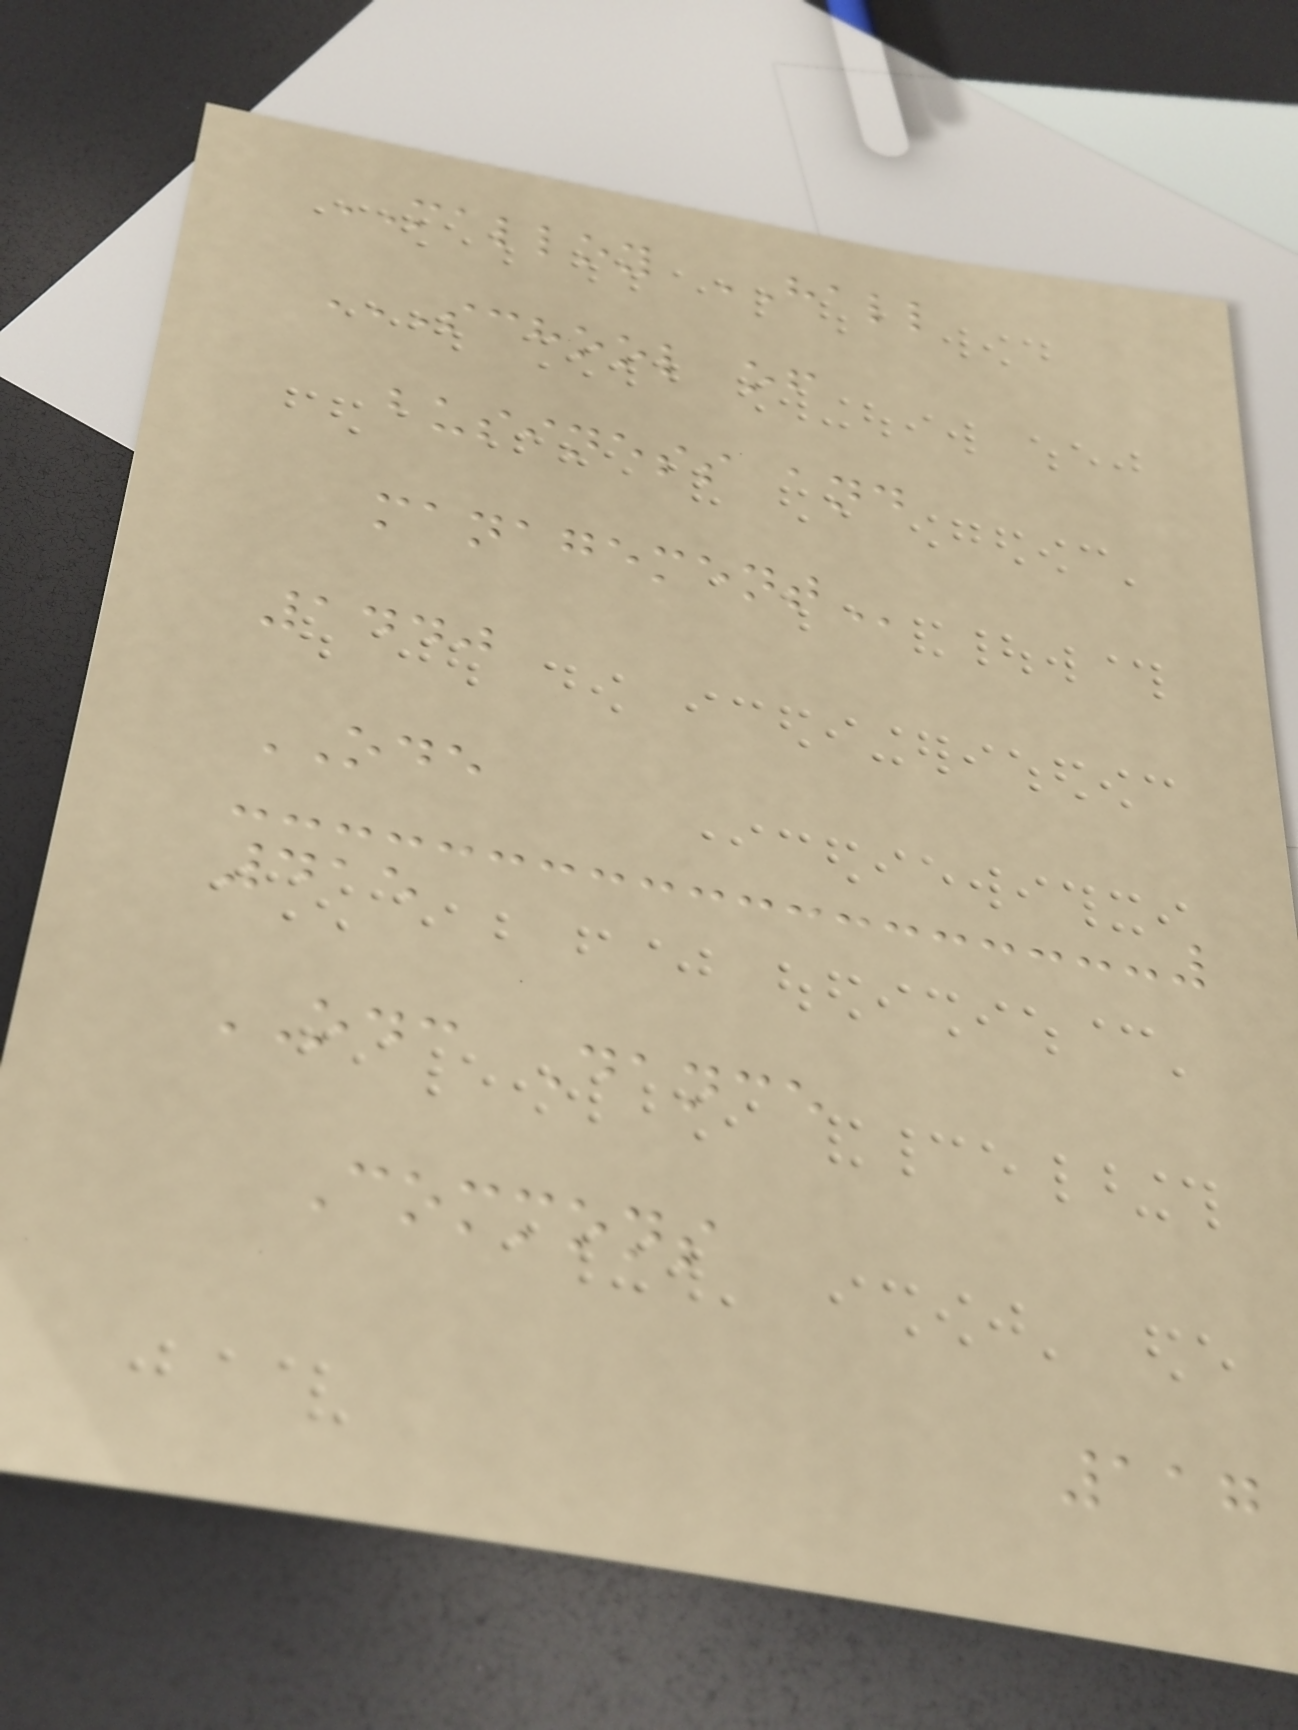MALLOY HALL
SCHOOL OF
BUSINESS AND
MANAGEMENT
1440
ODE
415
ODC Dance
Commons
117
